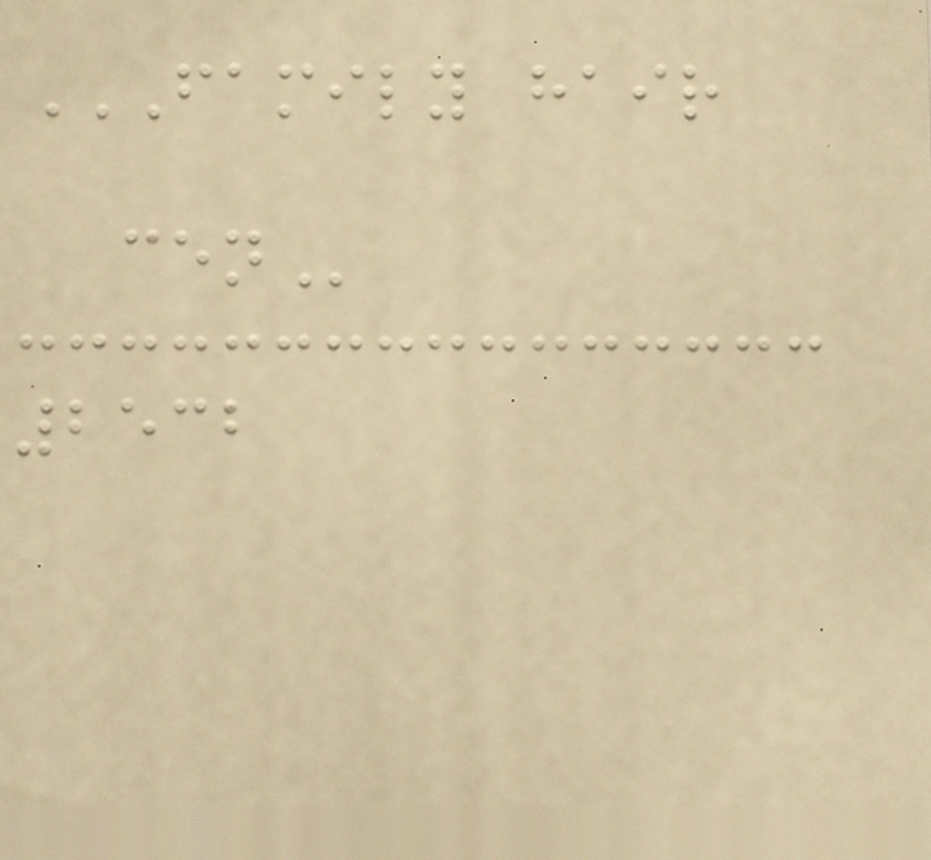FAMILY HAIR
CEN
2532
